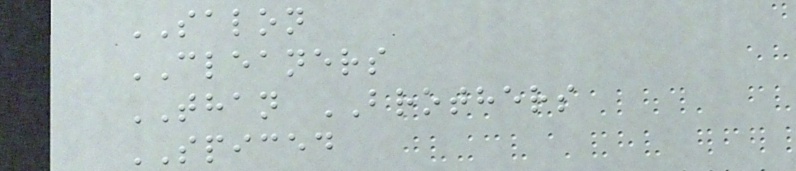SALON
CLEANERS
THAN BROTHERS
SPICED
